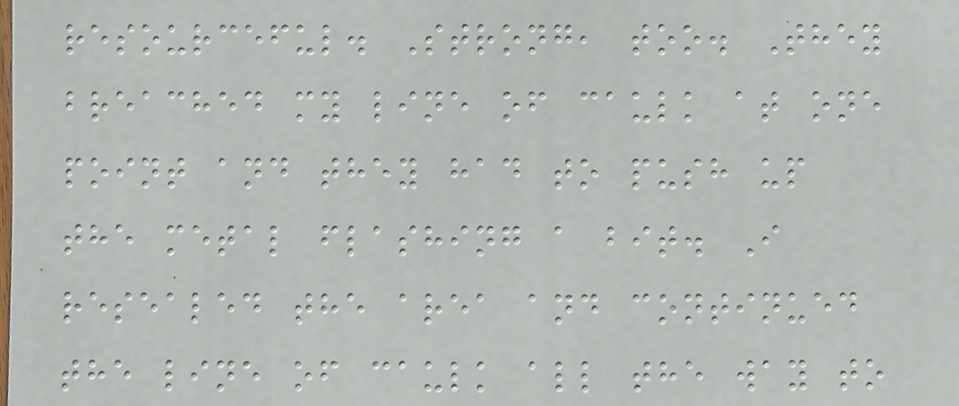resourceful. Strong, too. They
breached my line of caulk at one
point and they had to push up
the metal flashing a bit. I
resealed the area and continued
the line of caulk all the way to
